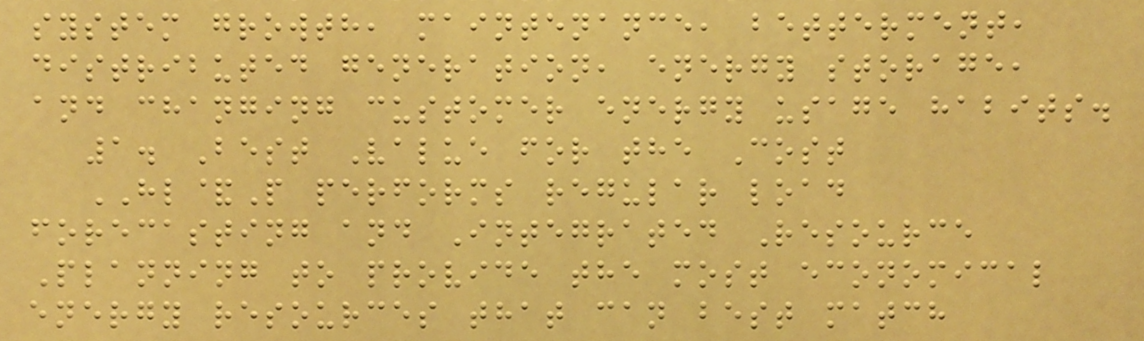system growth, maintenance, betterment,
distributed generation, energy storage,
and changing customer energy usage habits.
1. Best Value for the Cost
HL&P performs regular load
forecasting and Integrated Resource
Planning to provide the most economical
energy resources that can best match
